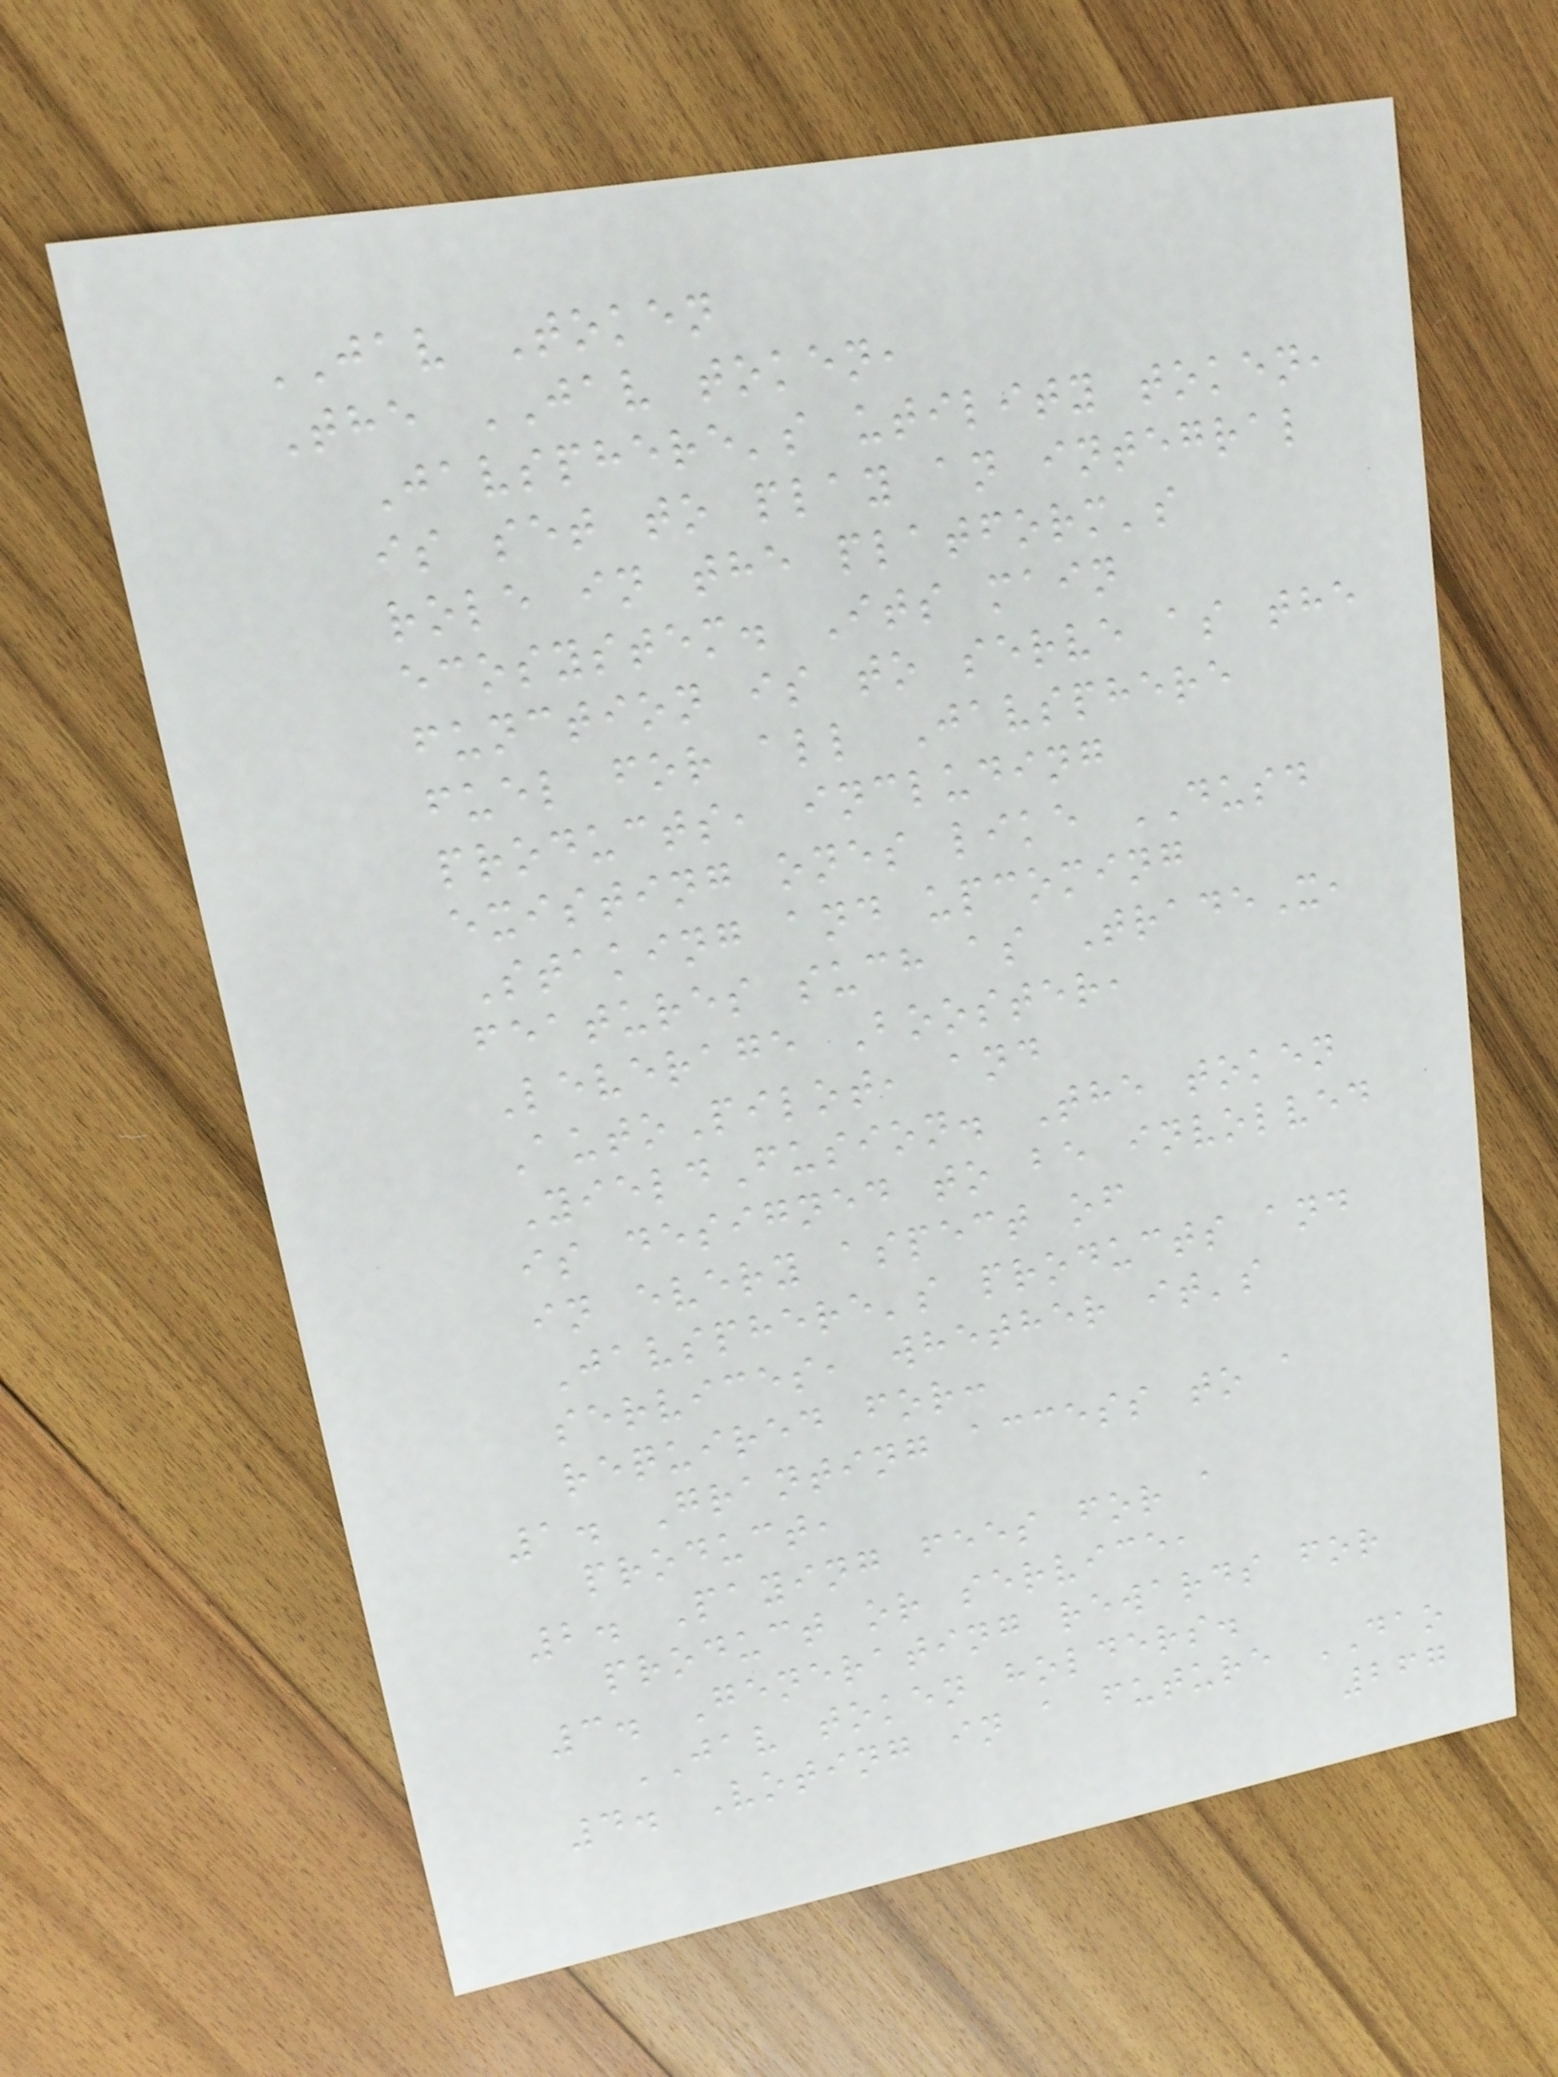JAV Token
The JAV token,
Javsphere's utility token,
is set to play an integral
role in the platform's
ecosystem. Its main
function is to serve as the
fuel for all Javsphere
products, including
existing ones like DUSD
Staking and upcoming
features such as TradeX,
Leverage Booster,
AutoPilot, and
YieldFusion. The token
is designed to be involved
in every aspect of
Javsphere's products and
services, whether it's
required for:
1. Granting access to a
product,
2. Paying fees for a
product or service,
3. Generating rewards for
JAV token holders.
4. Voting in a future DAO
267
